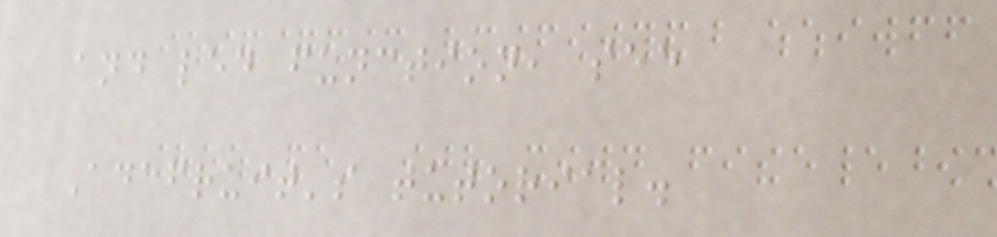and led function, see
Adafruit's tutorial.
